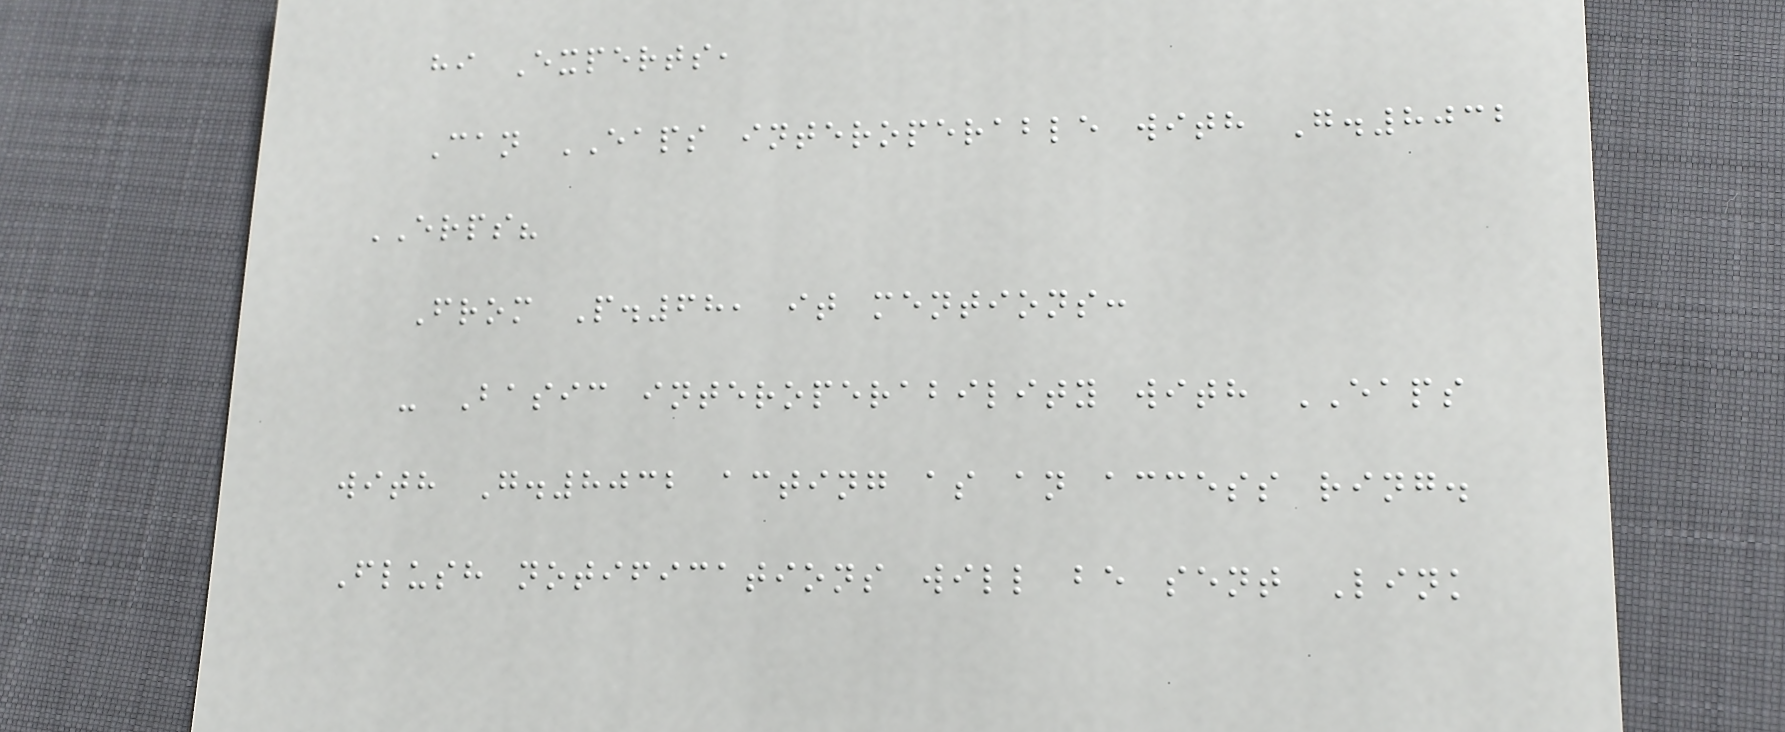hi Experts,
Can EAPS interoperable with G.8032
ERPS?
From P.68, it mentions:
- Basic interoperability with EAPS
with G.8032 acting as an access ring.
Flush notifications will be sent Link
